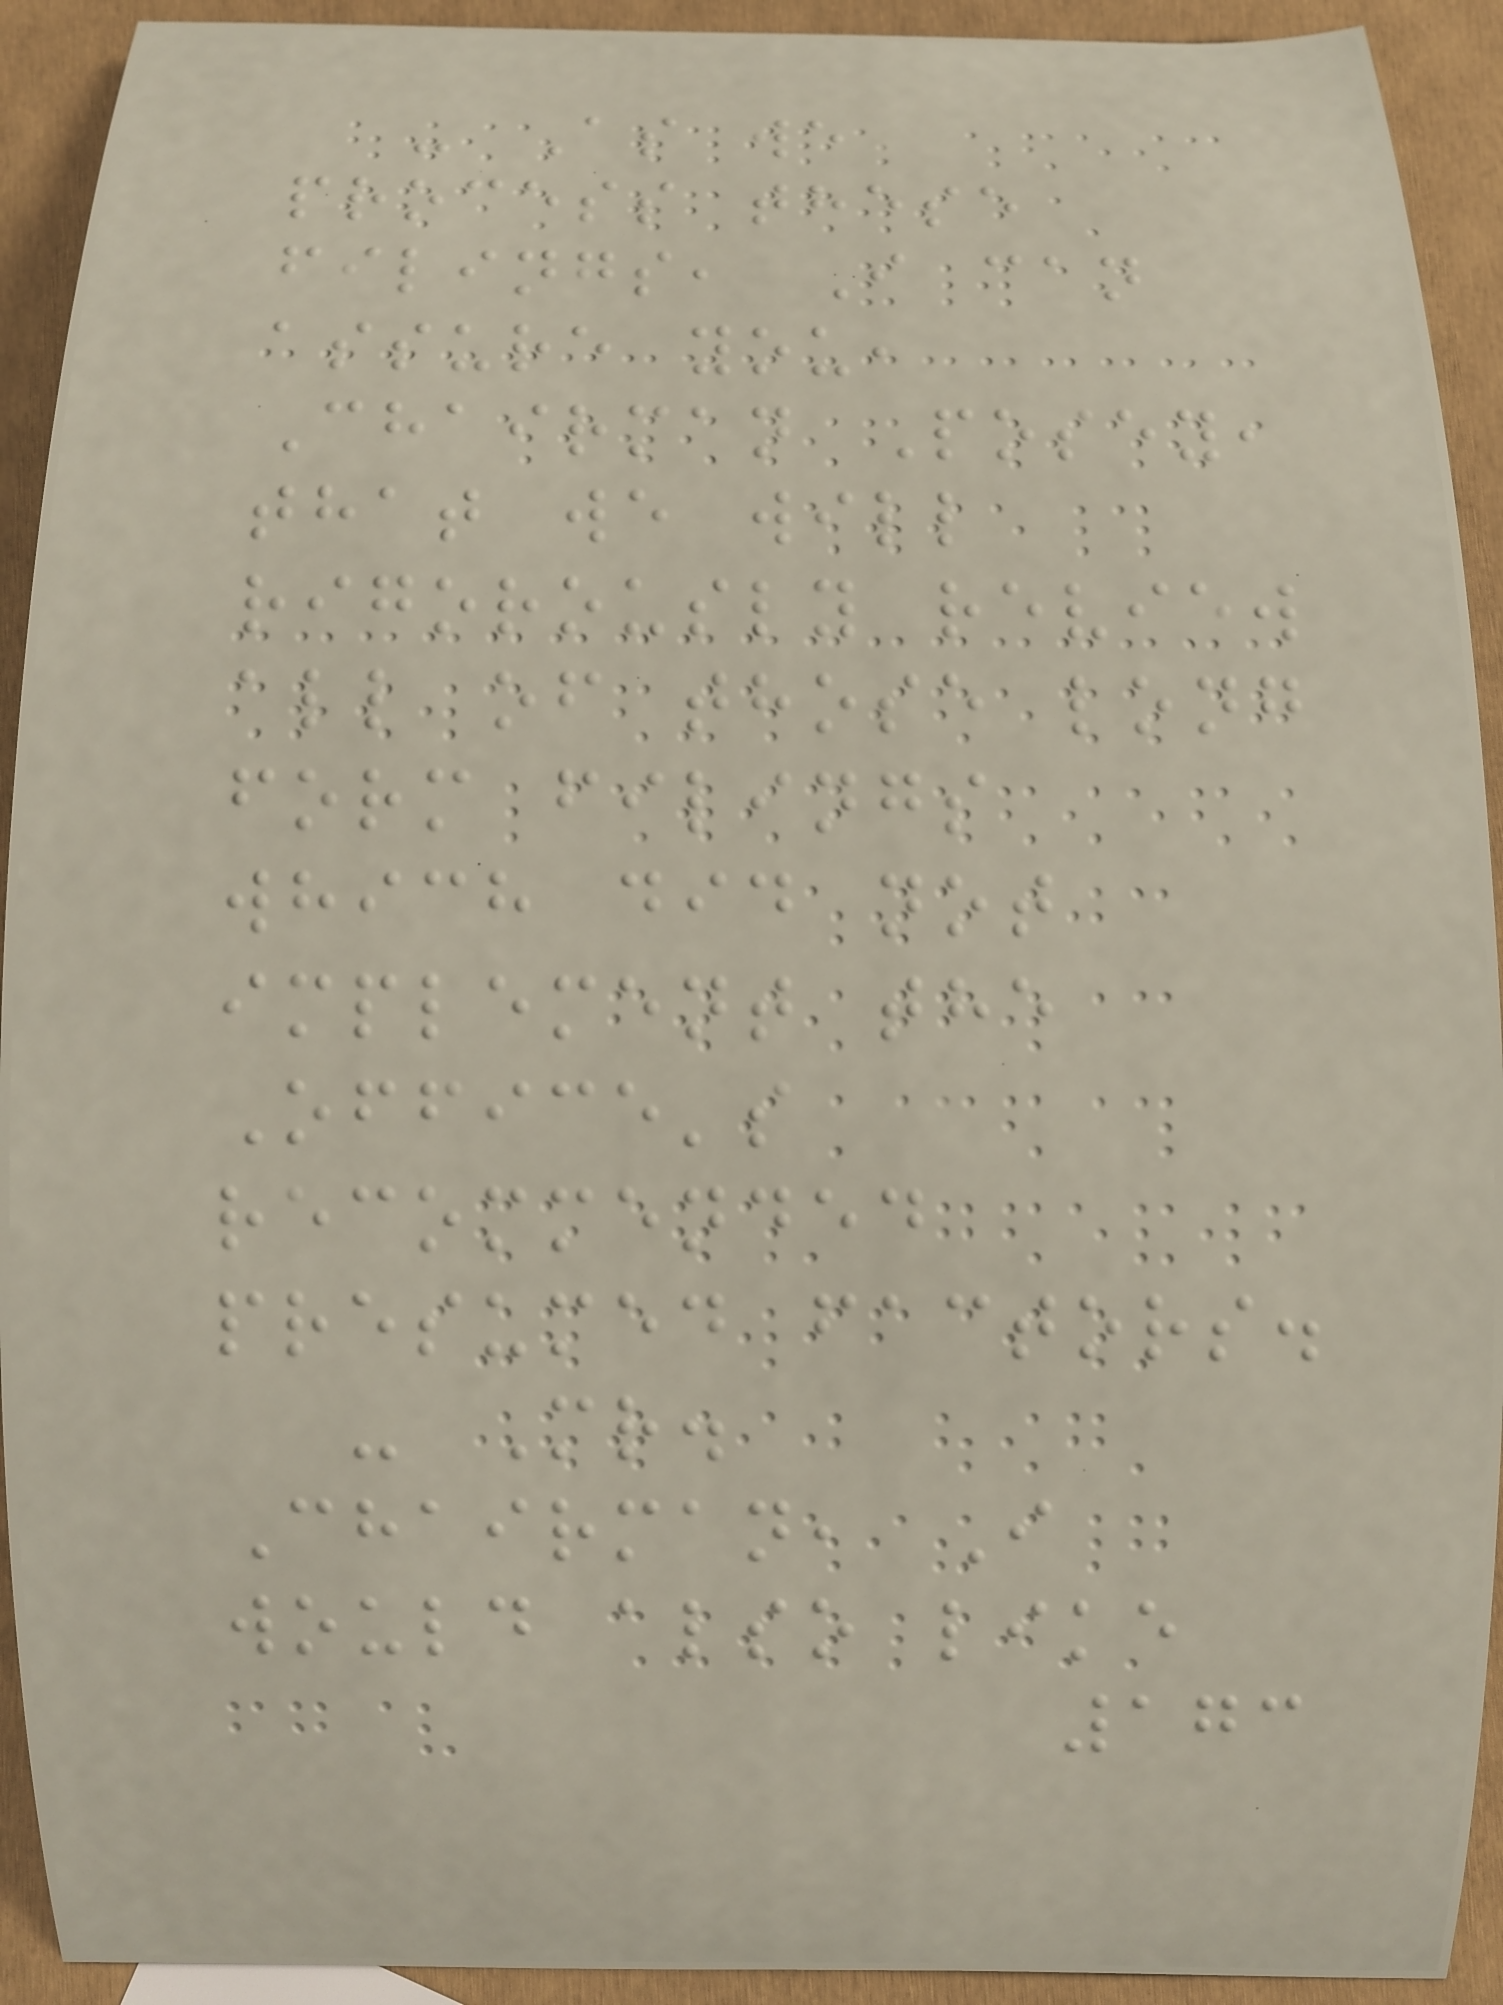- As we
process these
filings, I can
assure you,
Chairman Posey,
that we will
rigorously review
all of those long
form filings
which did not
implement the
Office's
recommended
presumed factors.
- Mr.
Chairman, I
would also like
173
